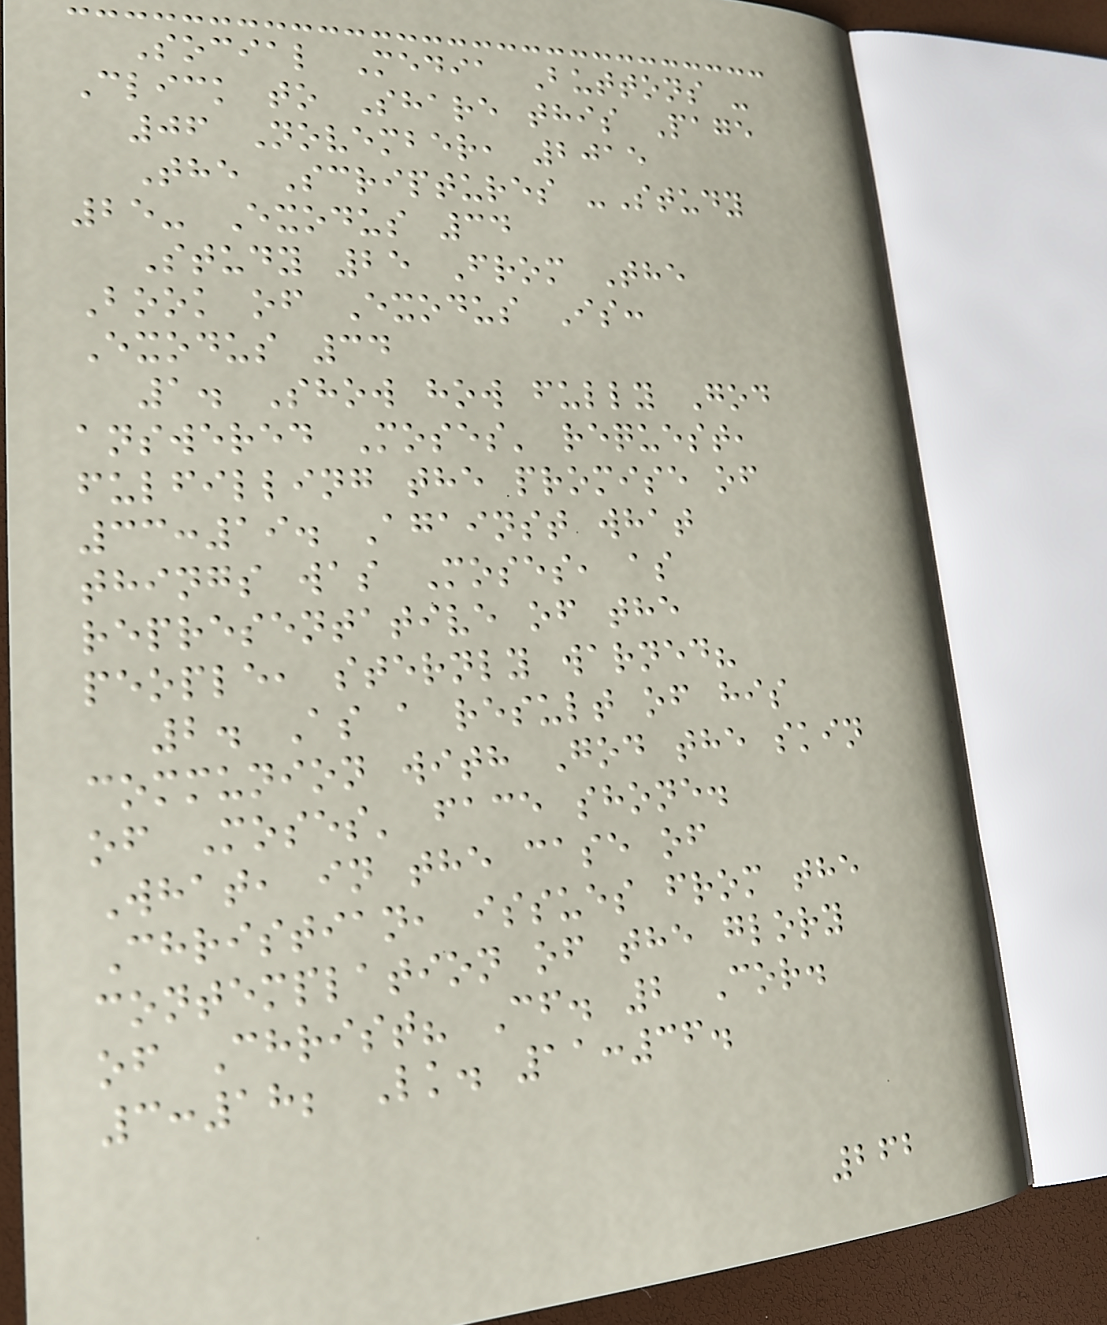Social Media Buttons -
Click to Share this Page
06 November, 2015
The Scriptures -Study
25- Exodus 34
Study 25 From The
Book of Exodus Is:
Exodus 34
1. Show how fully God
answered Moses' request,
fulfilling the promise of
33:19. Against what
things was Moses, as
representative of the
people, sternly warned?
2. As a result of his
communion with God the skin
of Moses' face shone.
What, in the case of
Christian, issues from the
contemplation of the glory
of Christ? Cf. 2 Cor.
3:18; Lk. 11:36.
262
